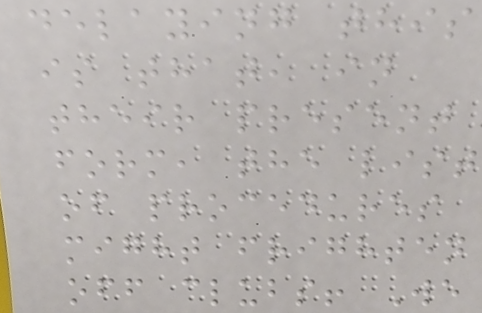delaying this
is that, in
their present
form, the list
of procedures
might frighten
off clubs! We
